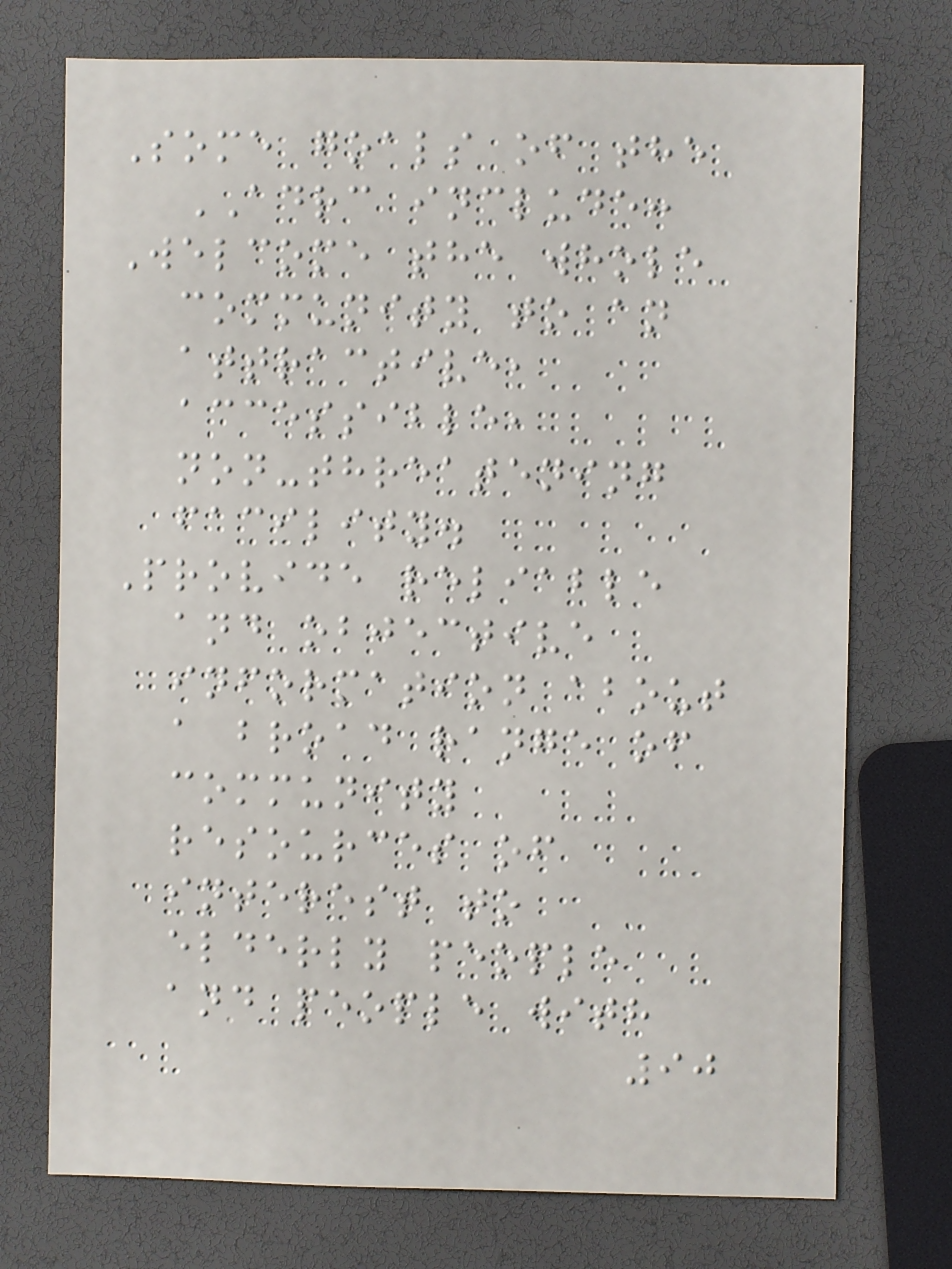Some goals of the
ADRC include:
Welcome the whole
community to an
attractive,
accessible,
non-threatening
facility.
Provide reliable
and objective
information about
a broad range of
community
resources of
interest to
elderly people
and people with
90
